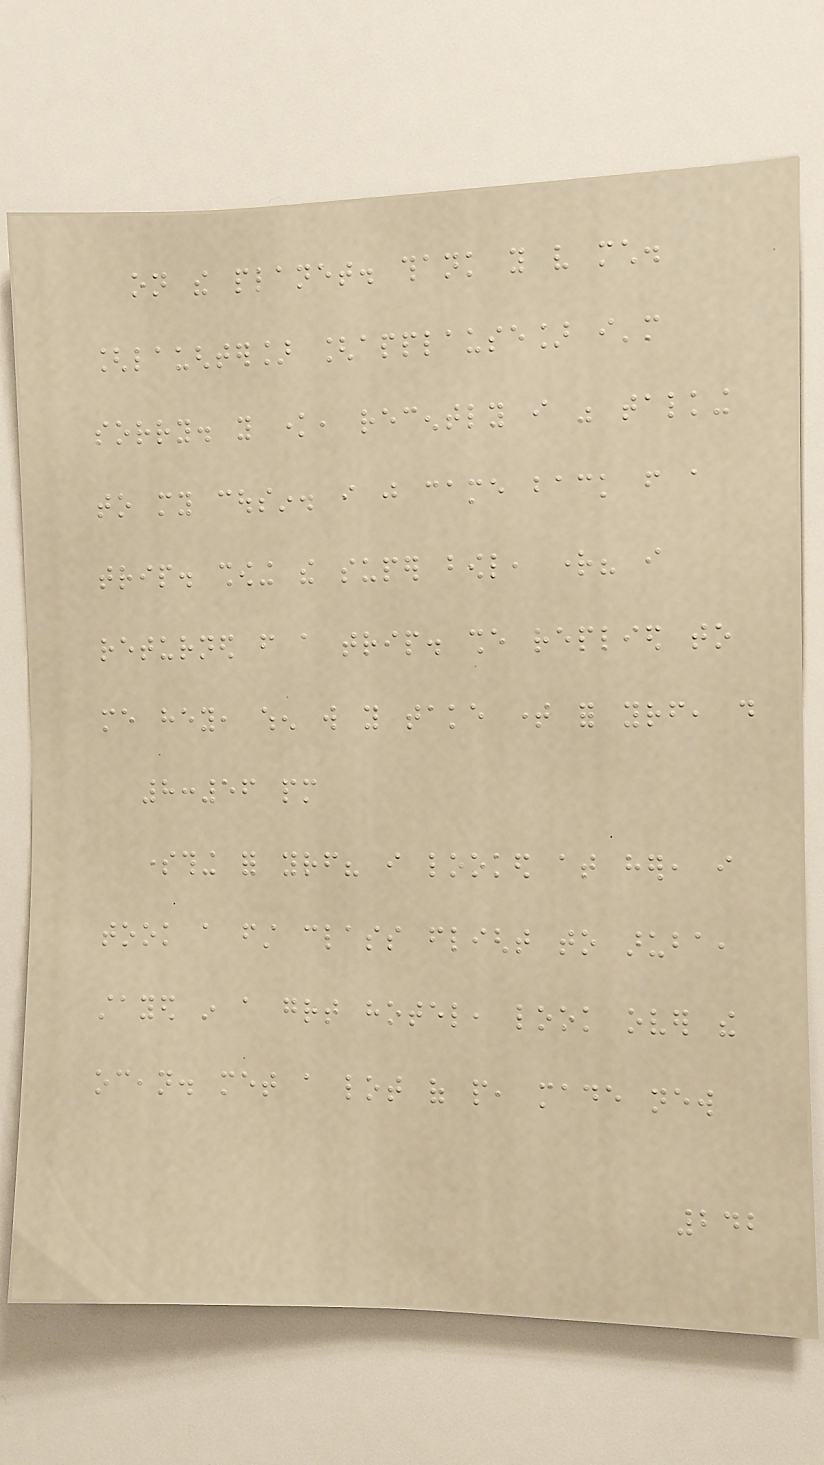on the planet. thank you very much.
[laughter] [applause] i'm
sorry. you know, recently i was talking
to my cousin. i just came back from a
trip. showing the super bowl, right? i
returned from a trip. she replied to
me hey, when will you take time for yourself, do
8:56 pm
something for yourself? i looked at her, i
took a first class flight to aruba,
stayed in a great hotel, look over the
ocean. met a lot of people, made new
242
